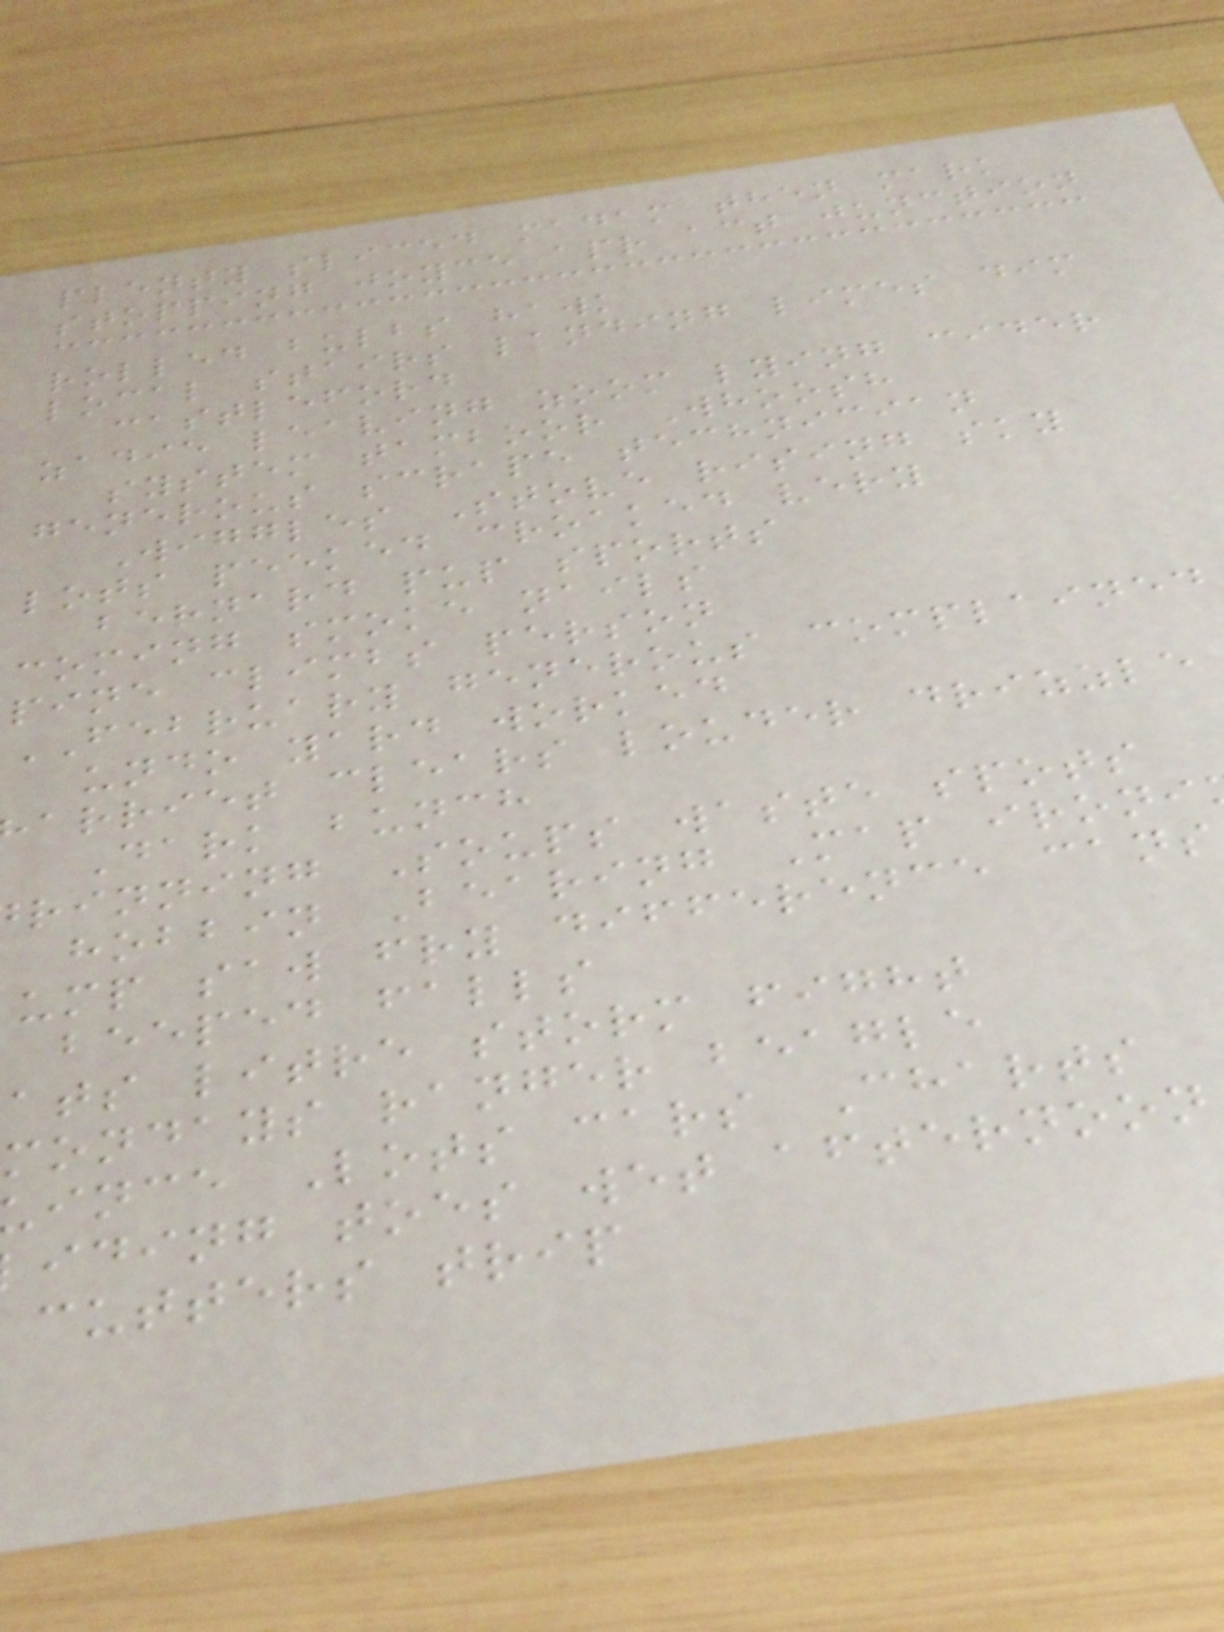plenty sliced madam then mark
stopping joyce apr act junction
rolled bulbs hawk
local stairs landing limes dim
castleford
zadie leaving zoom lying cider
system tamboor Whoosh
generous scrape technician
Wiggles Stove rising sky
lots peeked croaked very
bernard pup sports
coming smoke nails
pine climbs person
FEBRUARY generous complained
undo yard worked
arriet clears louder drizzle
Dark bunch
rinning Soups waste spots
hobbin Bearing Map ironi
ump saw fry difference cans
beeped falls
ats litre storm fight
mondays ranger beagle
ince Lots cars Charts
iding toes wet afternoon
cutters trip
